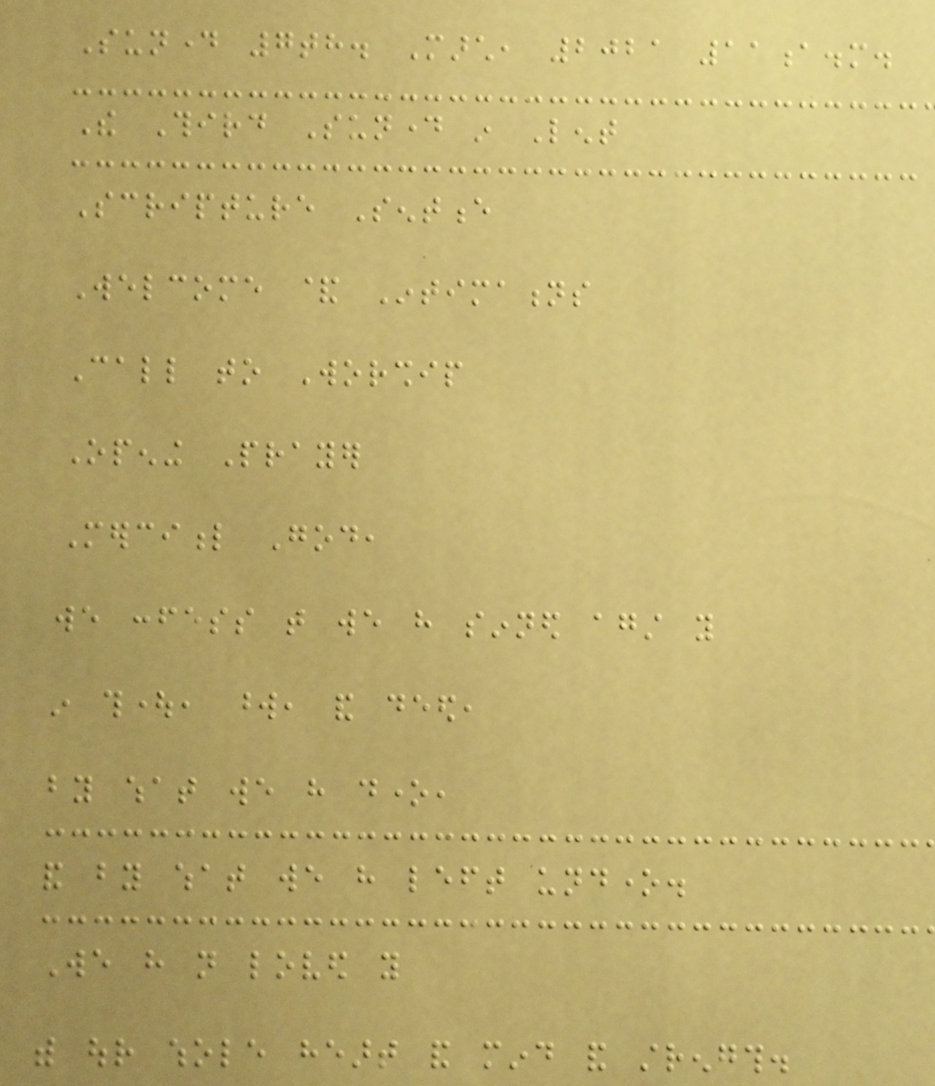Sunday 7th. March, 2021 11a.m.
The Third Sunday in Lent
Scripture Sentence
Welcome & Intimations
Call to Worship
Opening Prayer
Merciful God,
we confess that we have sinned against you
in thought, word, and deed,
by what we have done,
and by what we have left undone.
We have not loved you
with our whole heart and mind and strength.
